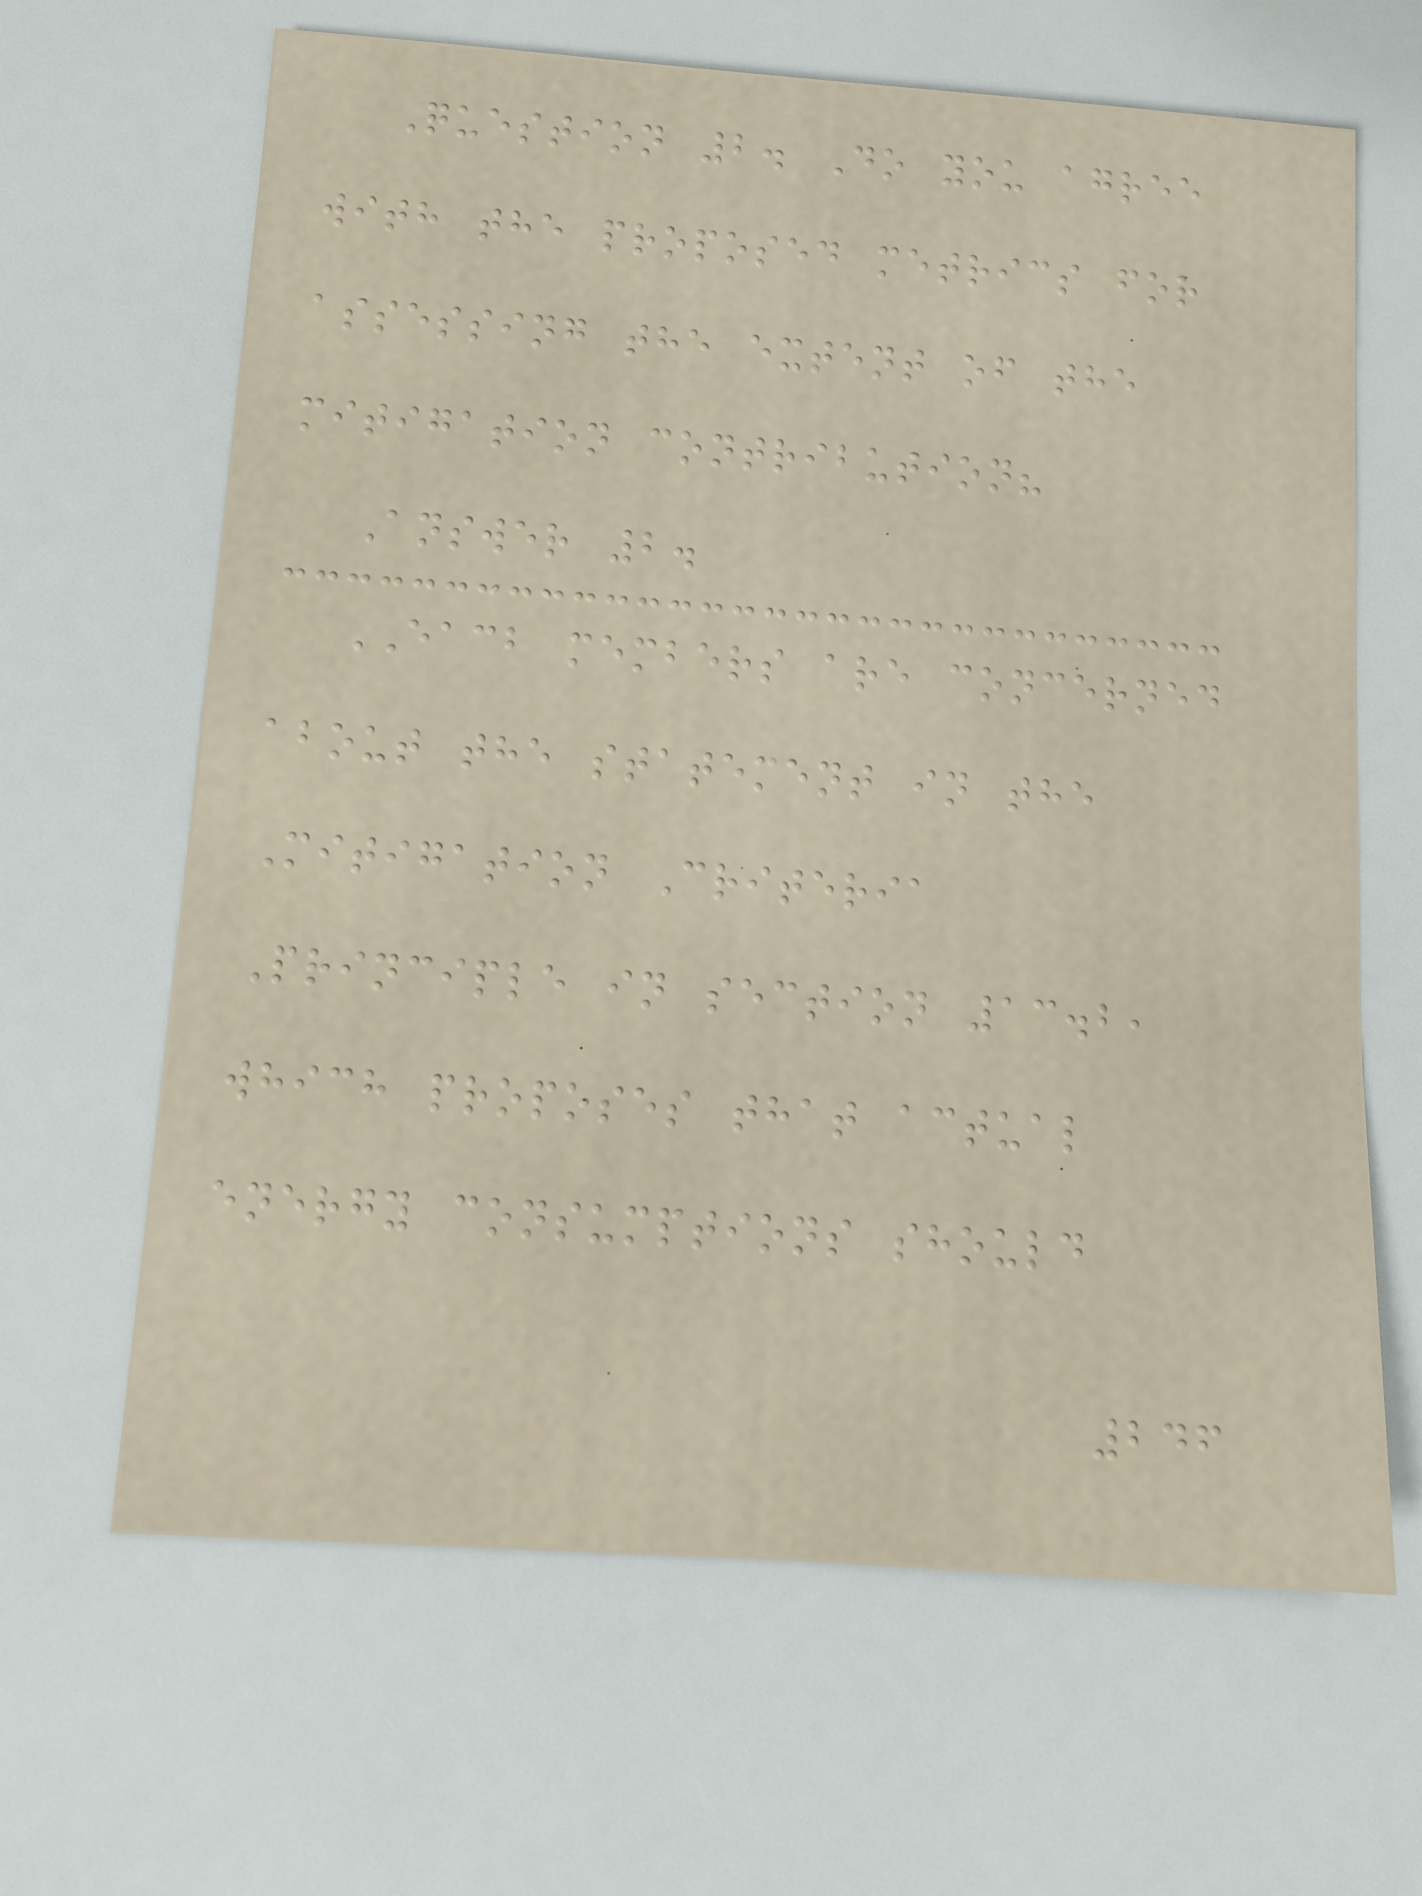Question 2. Do you agree
with the proposed metrics for
assessing the extent of the
mitigation contribution?
Answer 2.
EACB members are concerned
about the statement in the
Mitigation Criteria
Principle in section 13.2,
which proposes that actual
energy consumptions should
246
